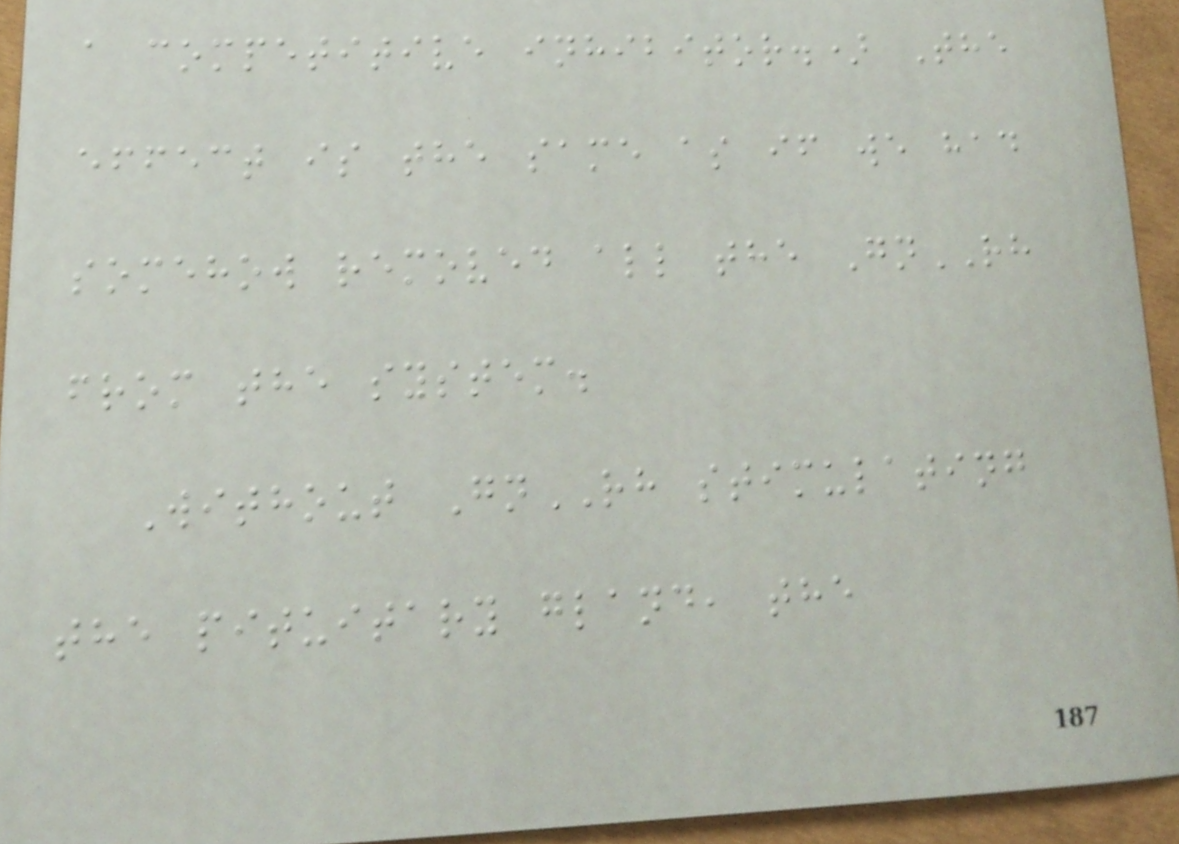a competitive inhibitor.) The
effect is the same as if we had
somehow removed all the GnRH
from the system.
Without GnRH stimulating
the pituitary gland, the
